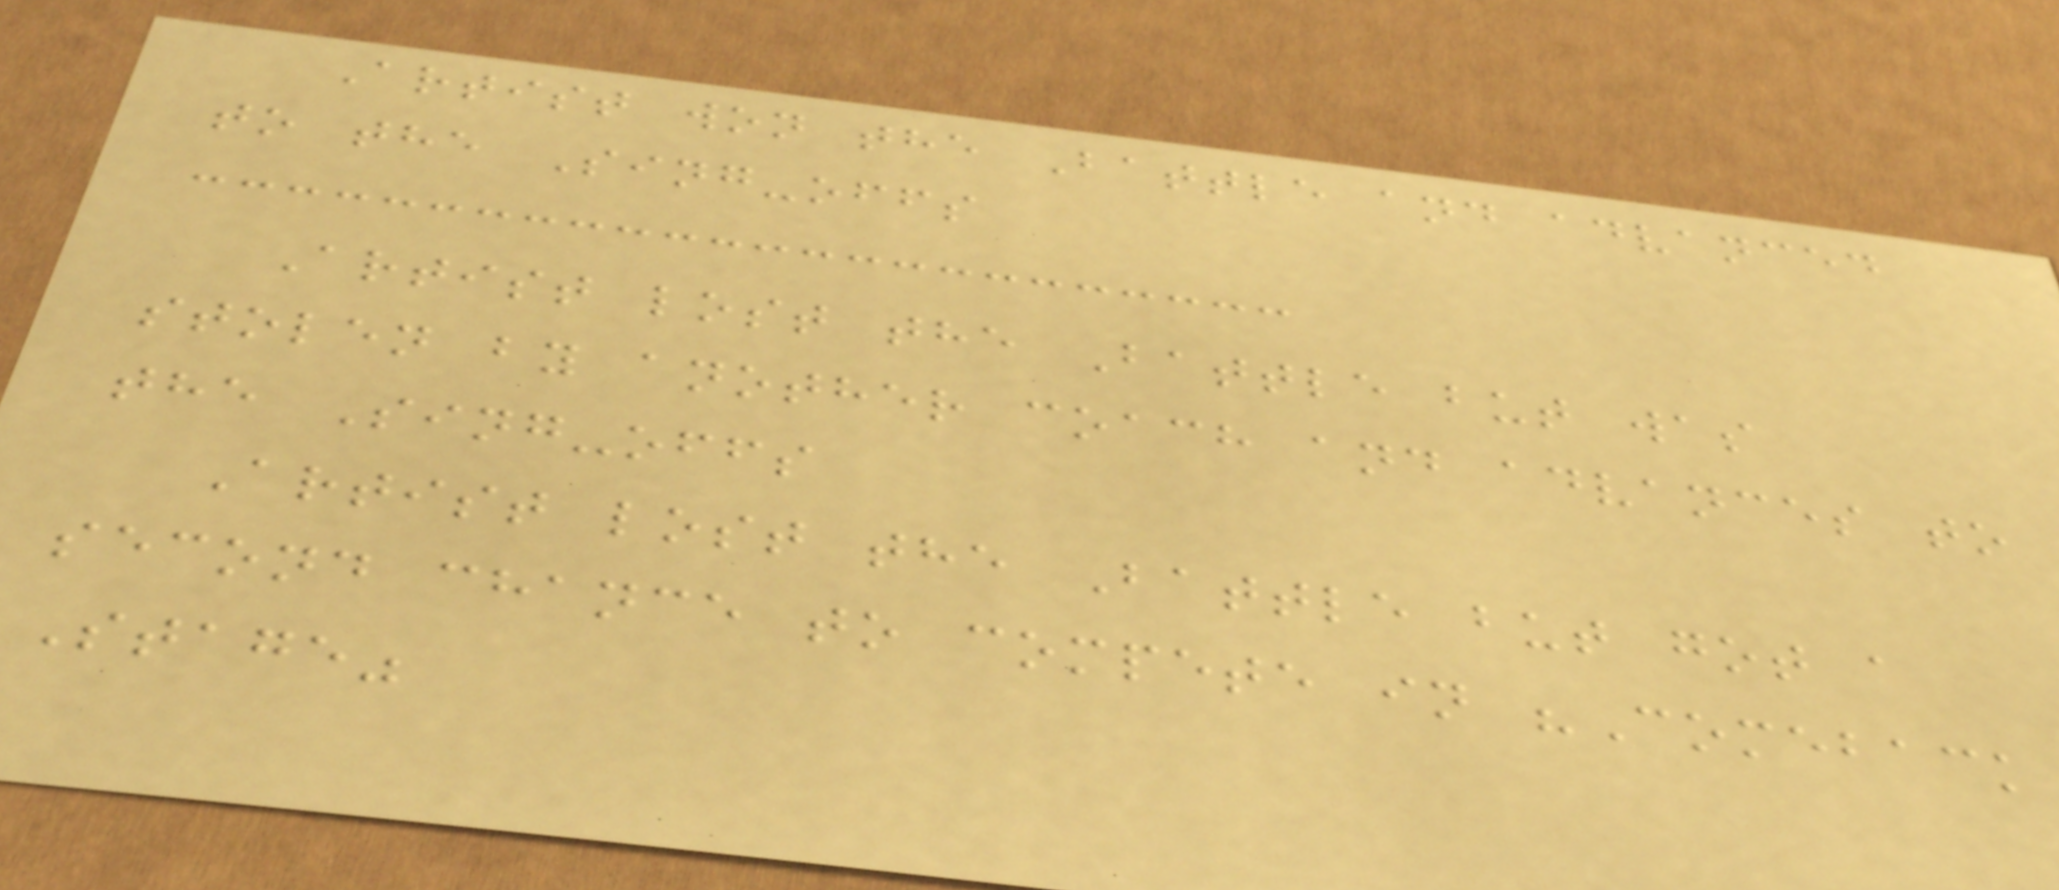Artist won the Battle and advanced
to the Sing-offs
Artist lost the Battle but was
stolen by another coach and advances to
the Sing-offs
Artist lost the Battle but got a
second chance to compete in "Comeback
Stage"
